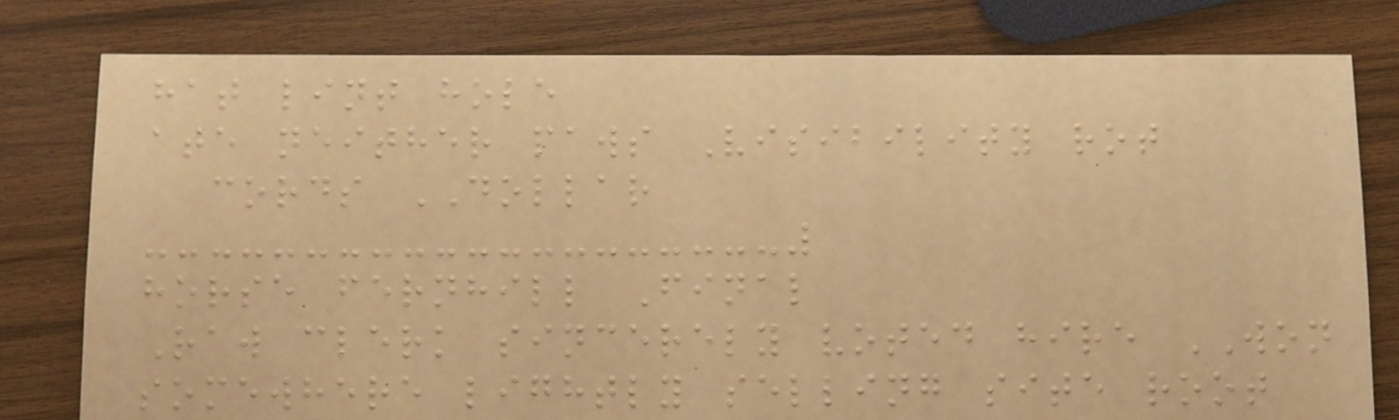hat lint hole
ate neither paws Visibility rot
cords DOLLAR
horse fernhill Final
Raw clerk sincerely voted hire WON
somewhere lightly selling site root
